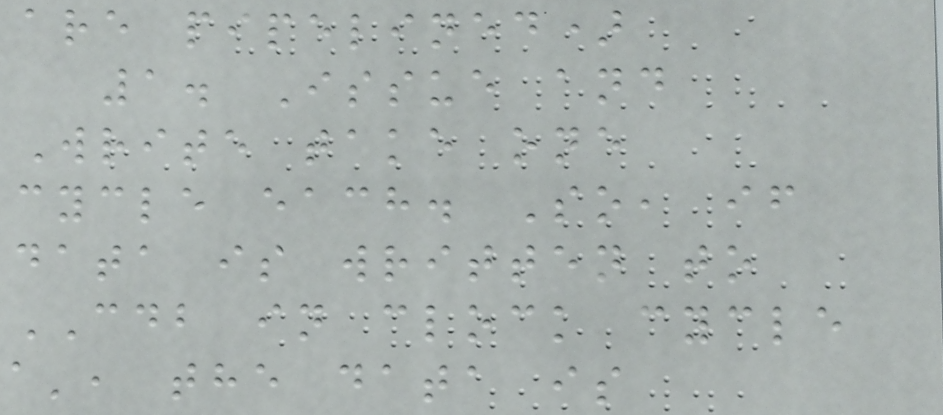are pipelined)
1. Issue and
Write take one
cycle each. So, if
data is written to
CDB in clock cycle
a', the data is
